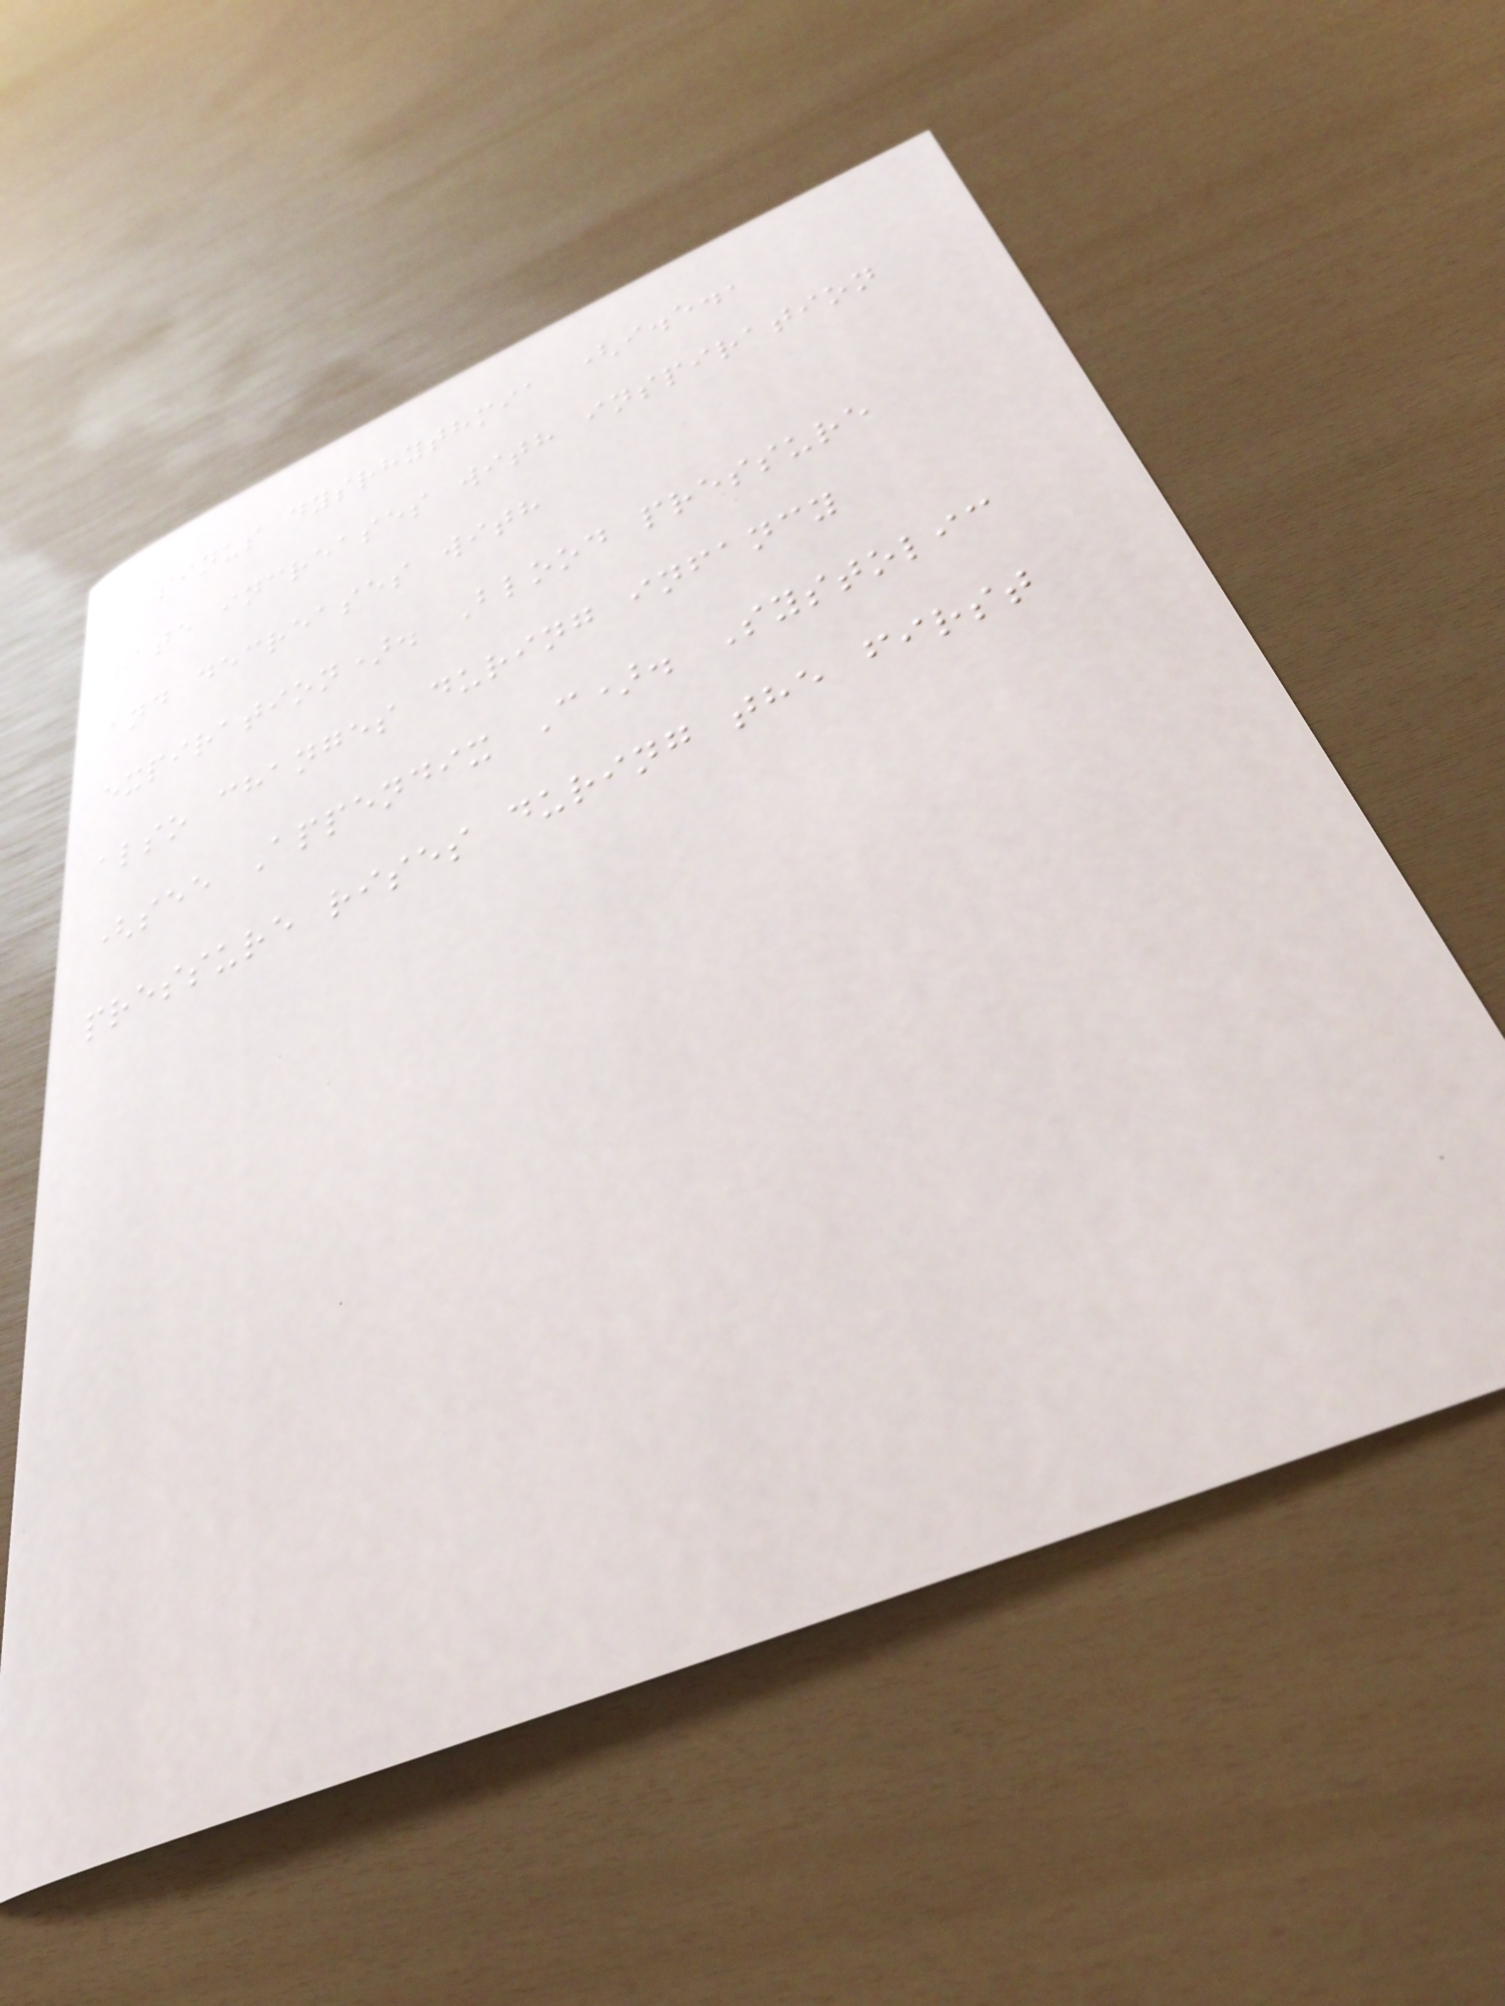sinus dysrhythmia (i.e.,
rate increases with inspiration
and decreases with
expiration). Blood pressure
also changes during infancy
(see Appendix C). Systolic
pressure rises during the first
